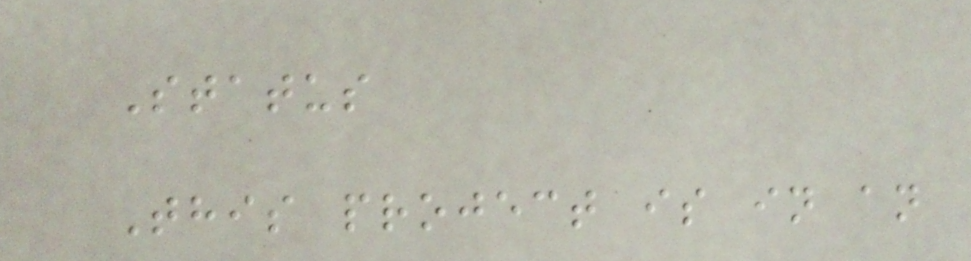Status
This project is in an
